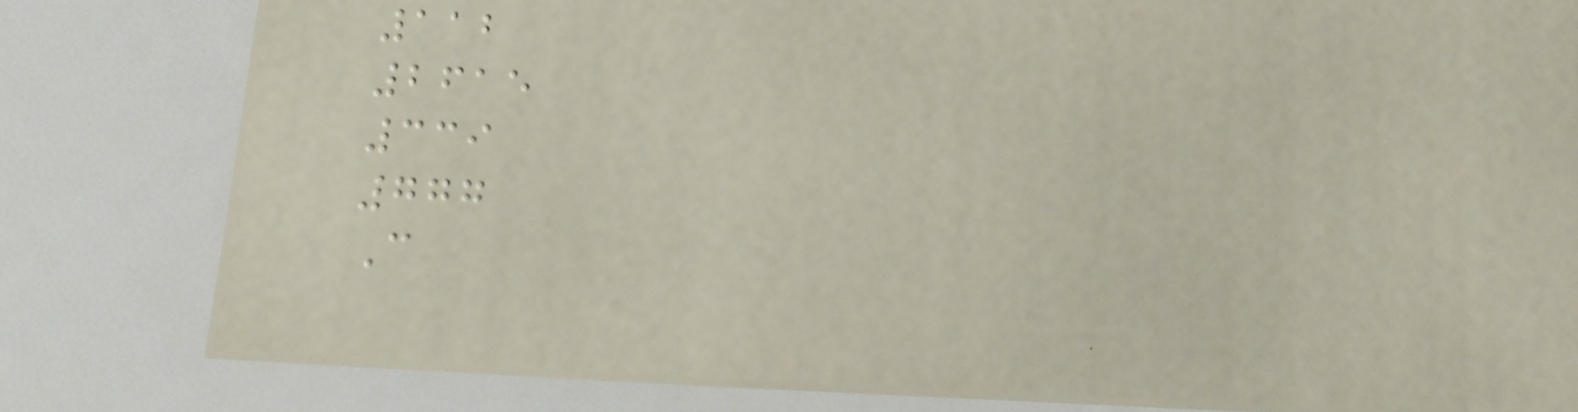112
2615
339
777
C
